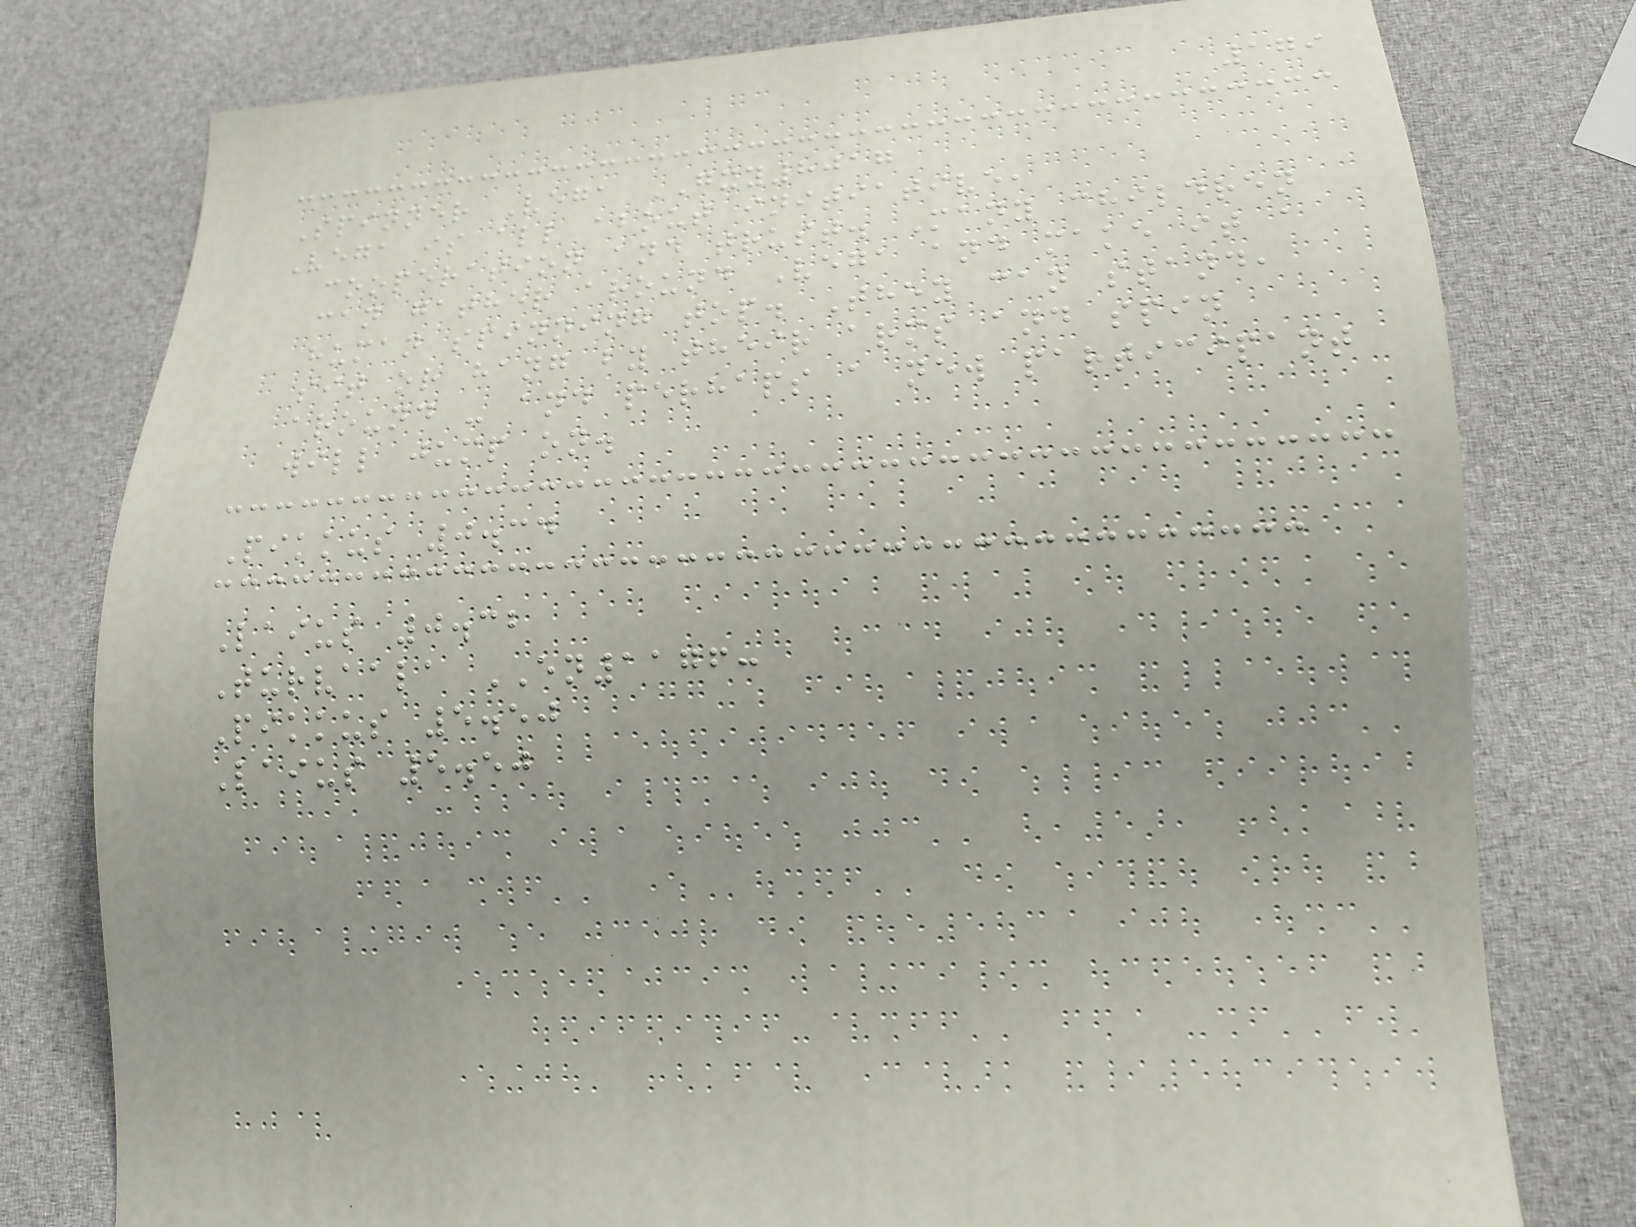179
Spinner Vega GXY8017
Vega is all about initiative,
cooperation and trust. Many children
can gather around Vega and make it a
human spinning top. They can stand,
sit or hang by their arms and spin
around - and perhaps a new participant
will jump on.
Pikkus 0.34
Laius 0.32
Turvaala EN1176:
Pikkus 5.50
Laius 5.50
